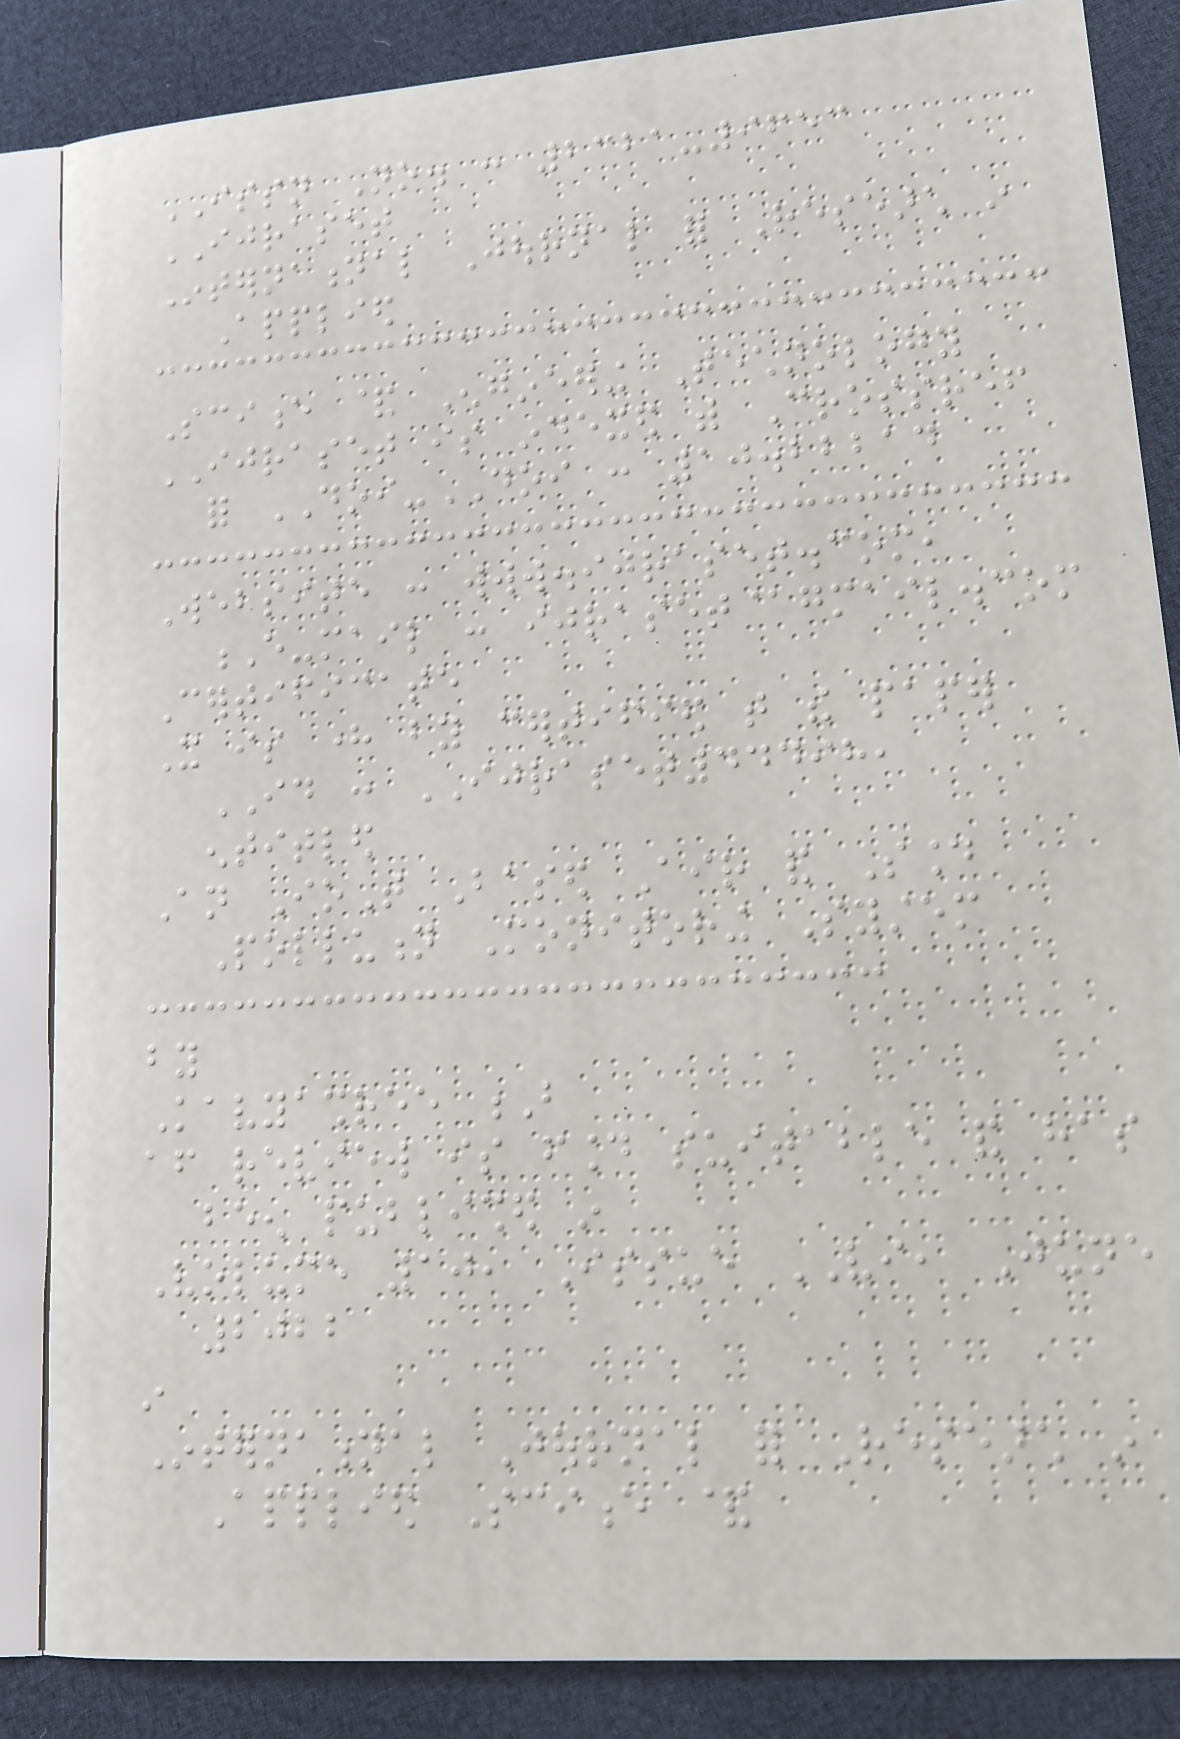ISSN No. : 2321-9653
IJRASET
International Journal for Research in
Applied
Science & Engineering Technology
IJRASET is indexed with Crossref
for DOI-DOI : 10.22214
Website : www.ijraset.com,
E-mail : ijraset@gmail.com
Certificate
It is here by certified that the paper
ID : IJRASET44498,
entitled
An IoT Based Air and Sound
Pollution Monitoring System
by
Kavyashree B
after review is found suitable and has
been published in
Volume 10, Issue VI, June
2022
in
International Journal for Research in
Applied Science &
